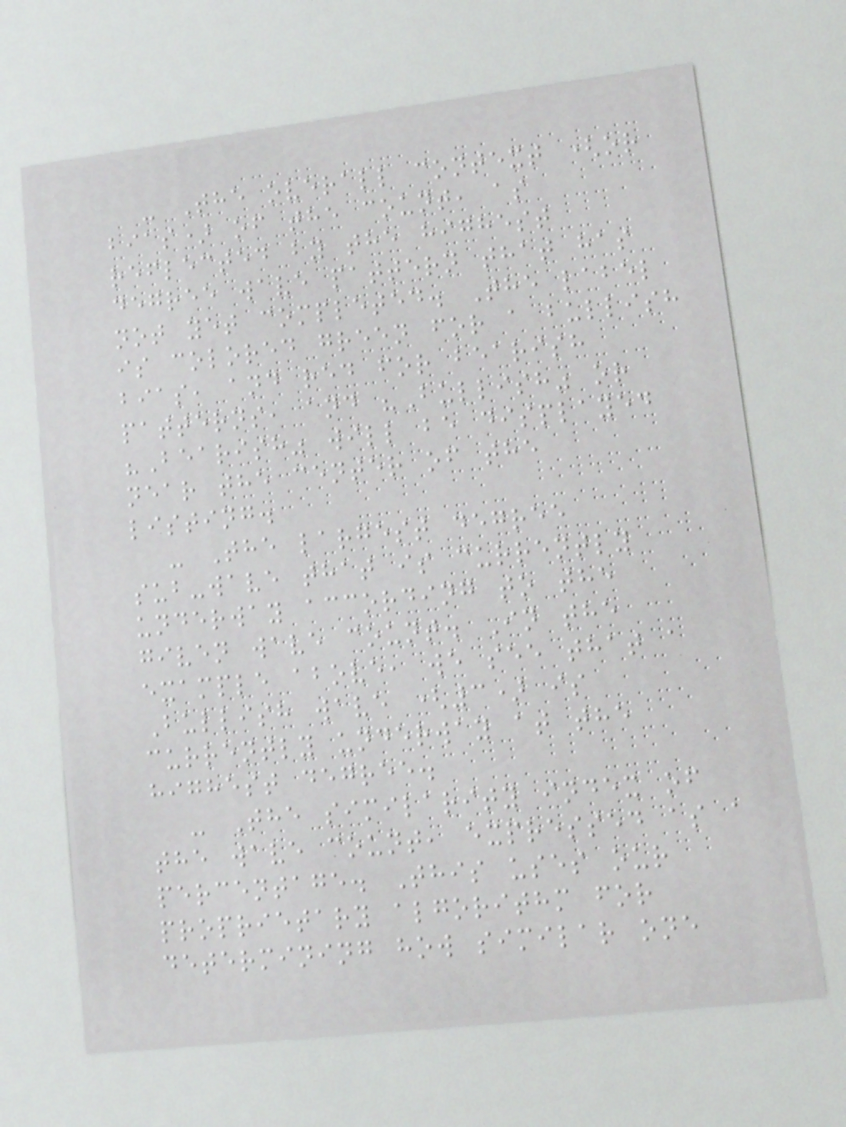- The overall context (or
bias) of the count, as
reflected by the highest
degree wave pattern that has
not yet completed. The label
is colored green for a bullish
bias, and red for bearish
patterns, and "Bullish" or
"Bearish" will be displayed
near the center of the
listing.
- The largest degree
sub-wave that is currently
underway according to the
given wave count. In the
example above, we see that a
Bullish wave (3) is
currently underway at the
highest degree.
- The similarity index of
the wave count, expressed as a
percentage. This uses our
proprietary algorithm for
determining how similar one
